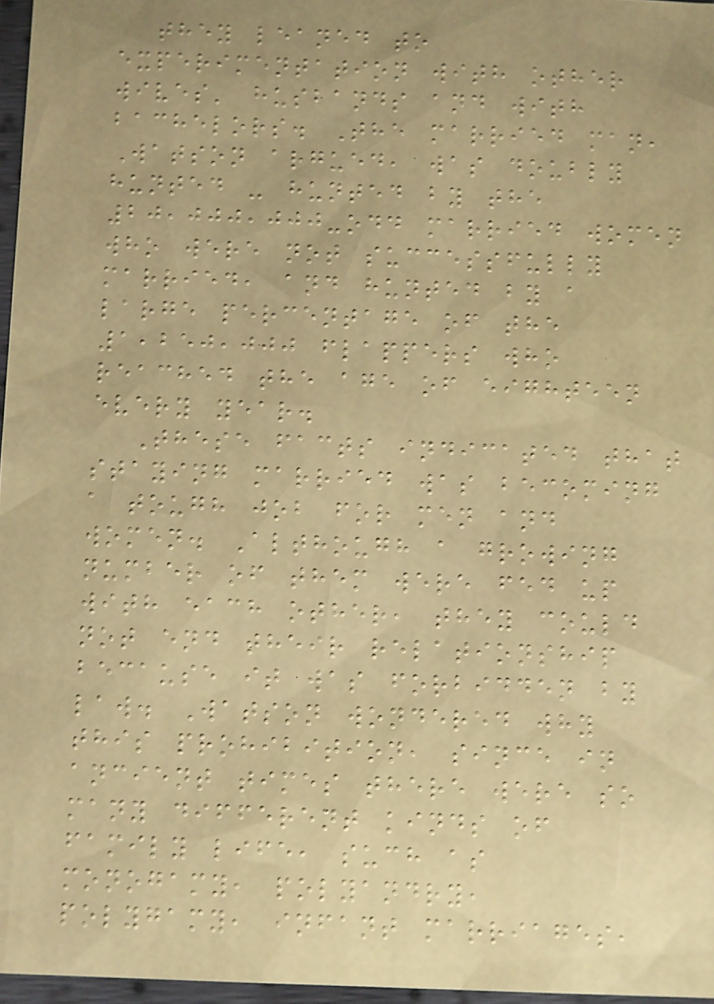they leaned to
experimentation with other
wives' husbands and with
bachelors. The married man,
Watson argued, was doubly
hunted - hunted by the
20,000,000-odd married women
who were not successfully
married, and hunted by a
large percentage of the
1,250,000 flappers who
reached the age of eighteen
every year.
These facts indicated that
staying married was becoming
a tough job for men and
women. Although a growing
number of them were fed up
with each other, they could
not end their relationship
because it was forbidden by
law. Watson wondered why
this prohibition, since in
ancient times there were so
many different kinds of
family life, such as
monogamy, polyandry,
polygamy, infant marriages,
